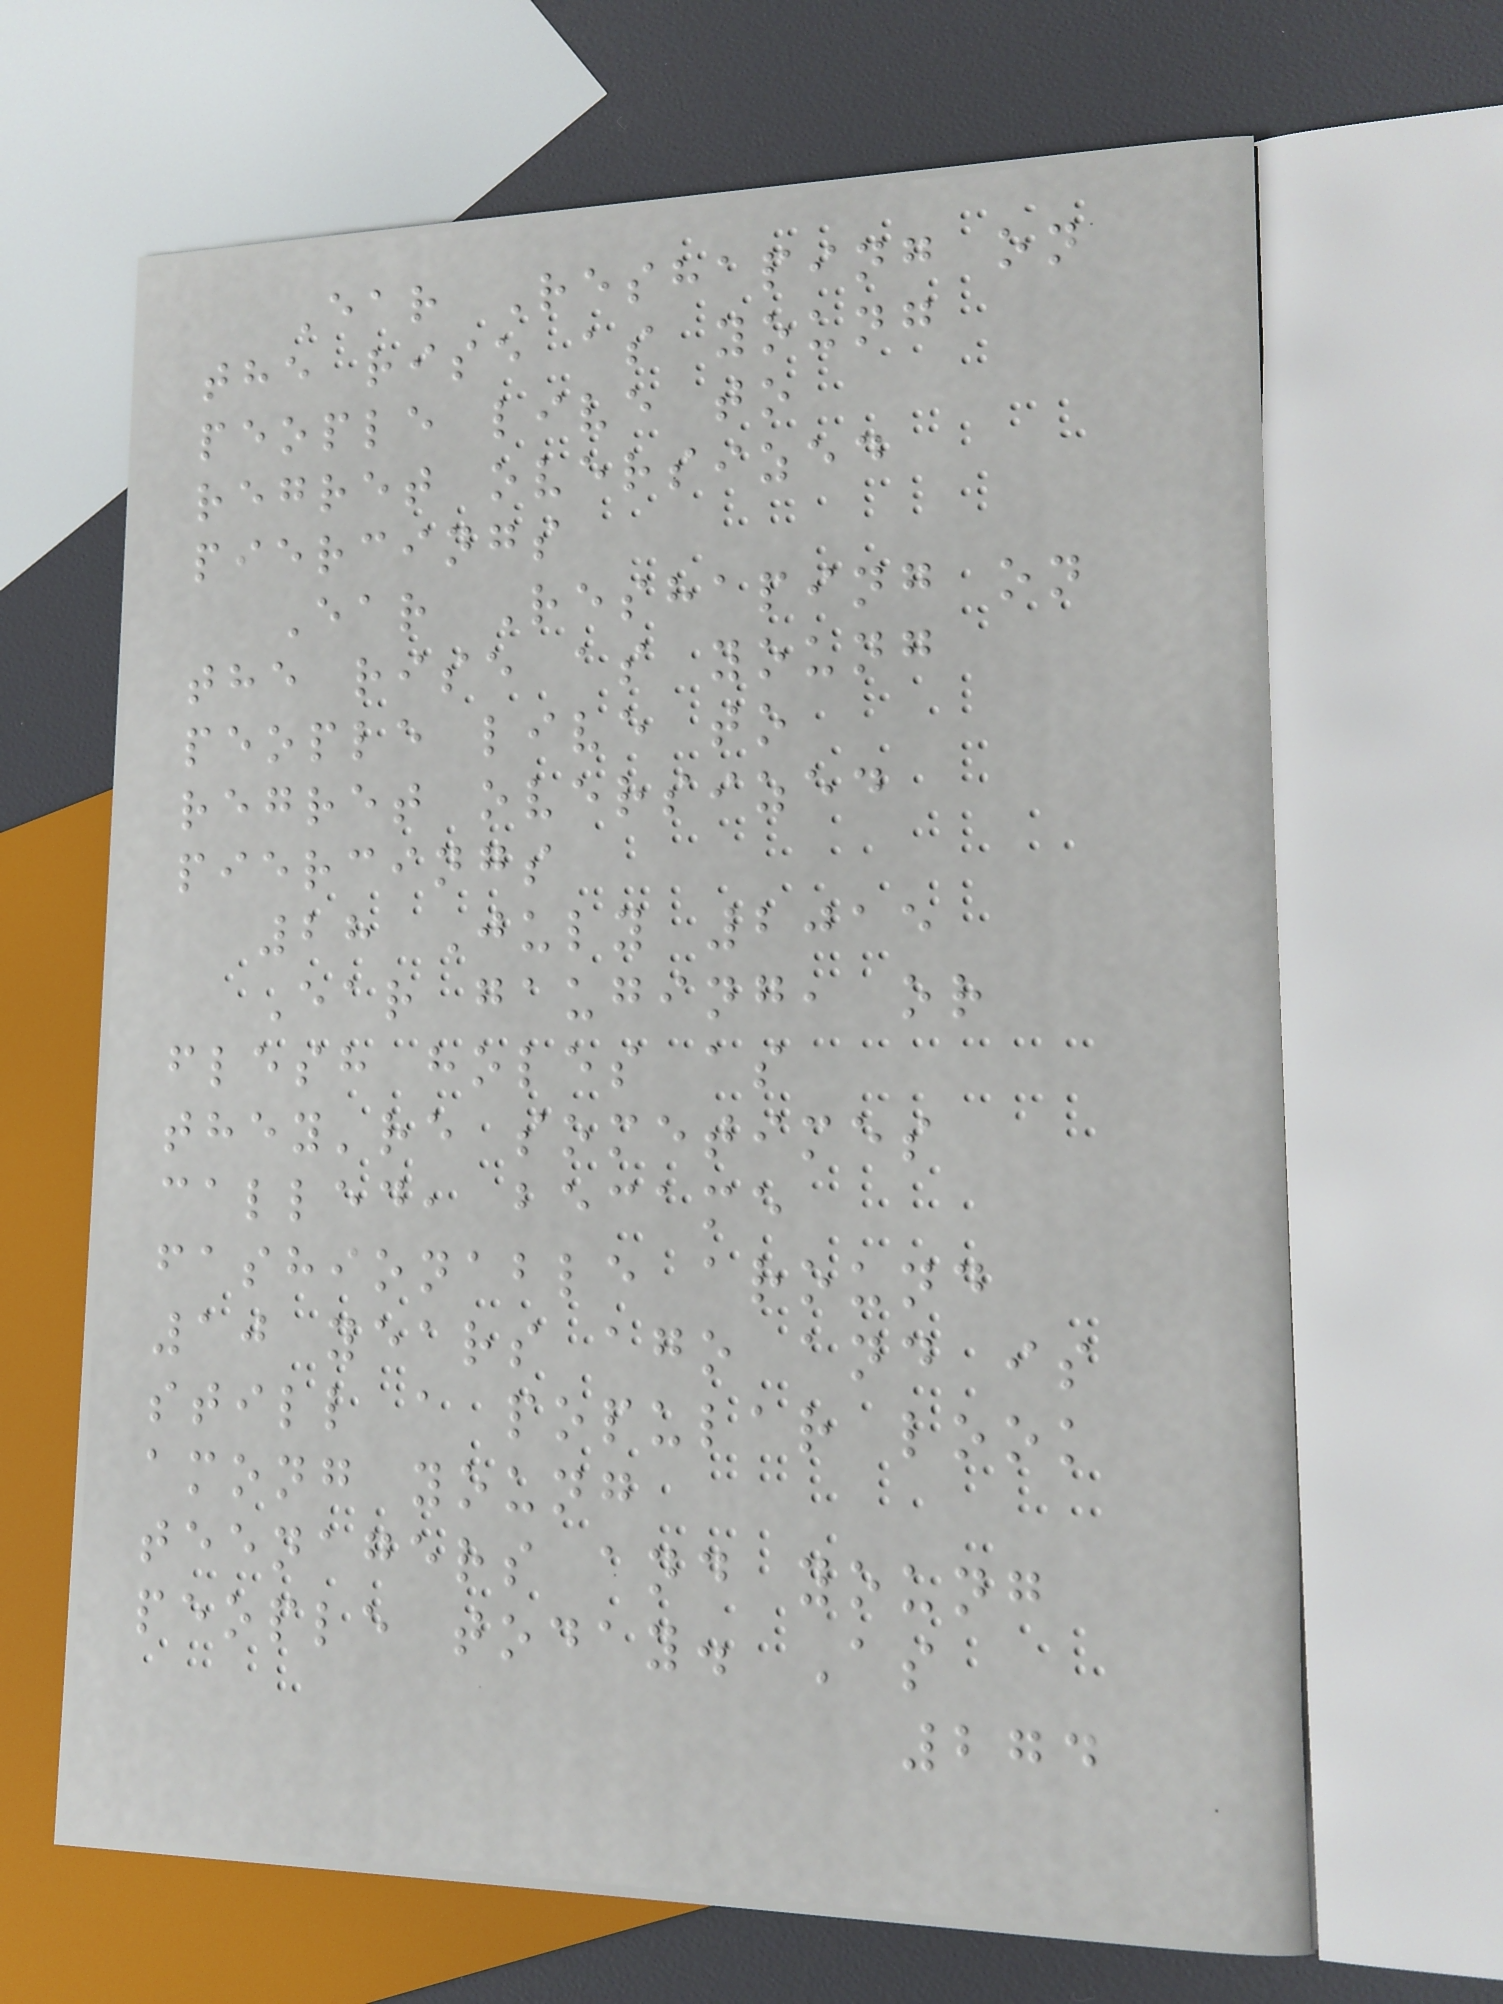Ear Reshaping on
the rise as young
people live to
regret oversized
piercings
Ear Reshaping on
the rise as young
people live to
regret oversized
piercings
28 July 2015
Ear gauging, or
flesh holes as
they're sometimes
called, became
fashionable around
10 years ago and is
still a popular look
among young
teenagers and young
people today. As
274
